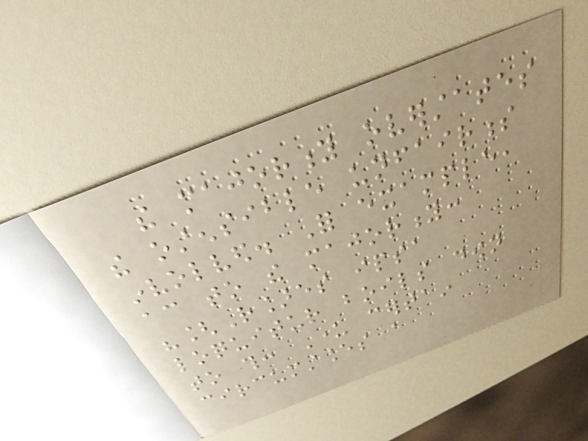the majority overstates
the ostensible unfairness
involved. For example,
according to the majority:
"[R]es ipsa
loquitur boils down
to this: Under certain
circumstances a
